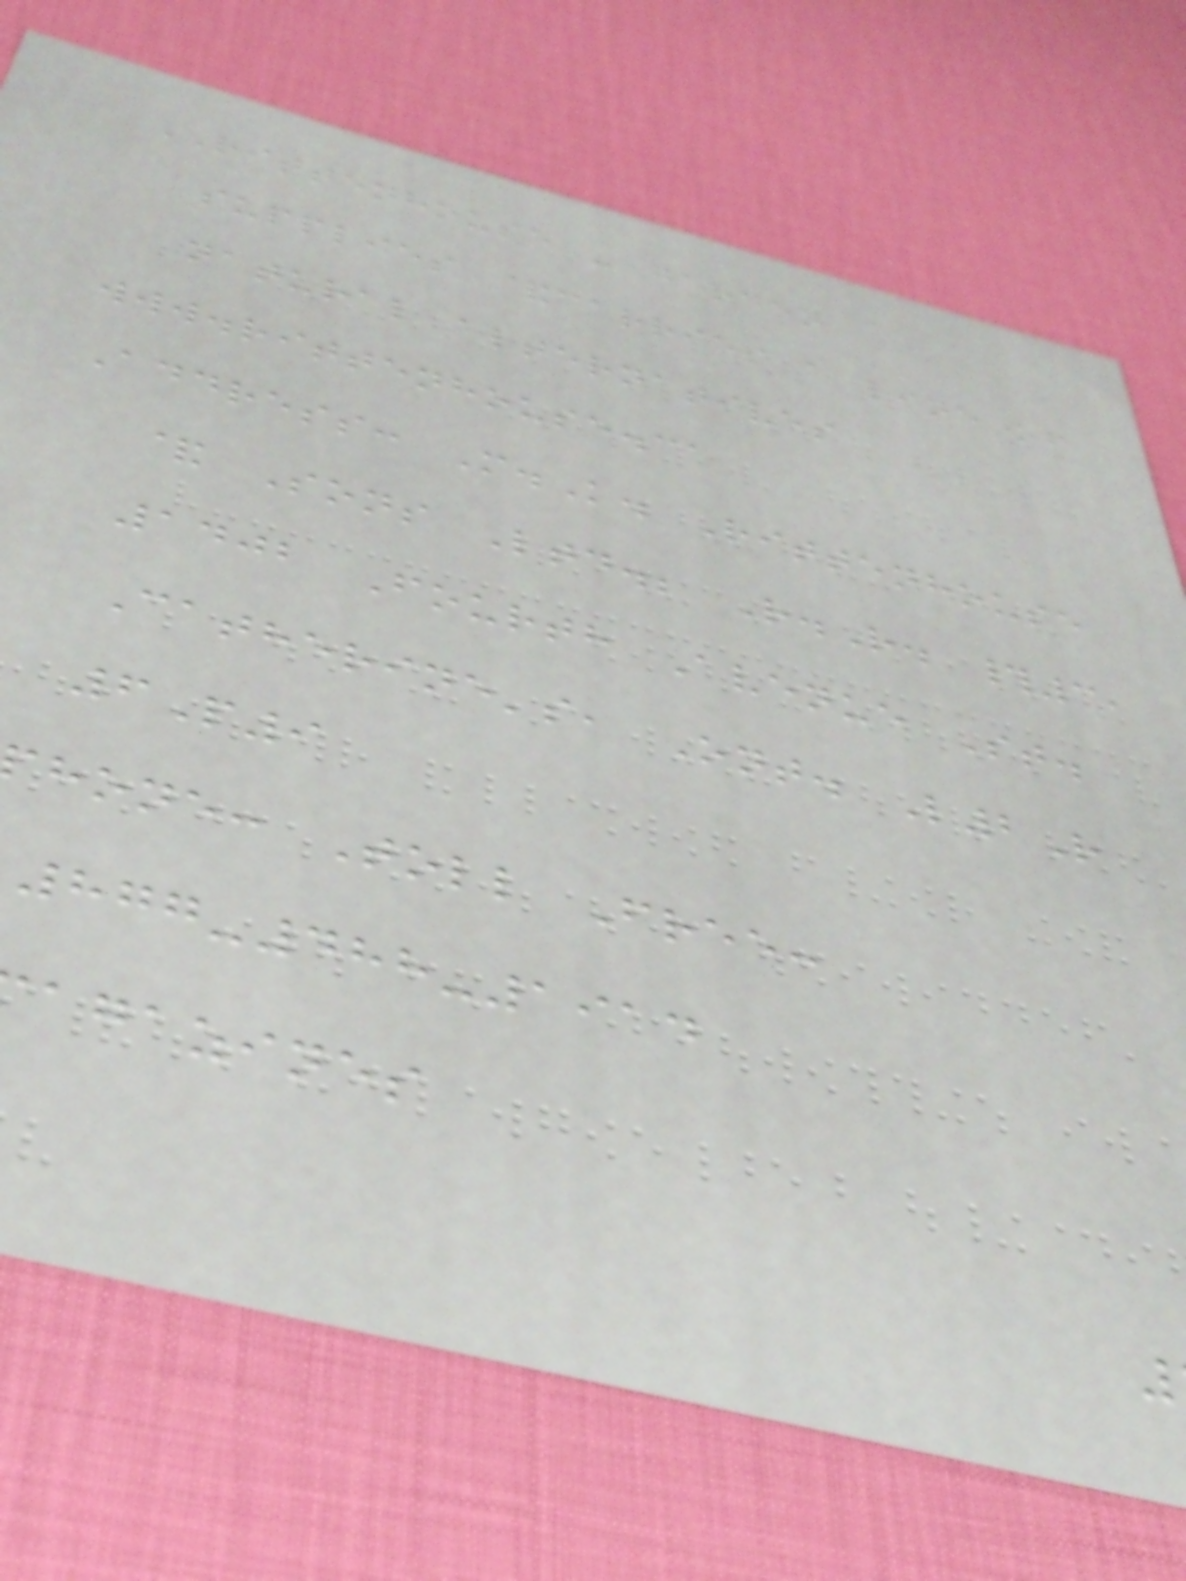RITTENHOUSE - garden
supplies &carries a line of
natural alternatives
www.rittenhouse.ca
Address: M.K. Rittenhouse
& Sons Ltd.; R.R. #3,
1402 Fourth Avenue St.
Catherine's, Ont. L2R
6P9
hone: Toll Free:
877-488-1914
agazines
